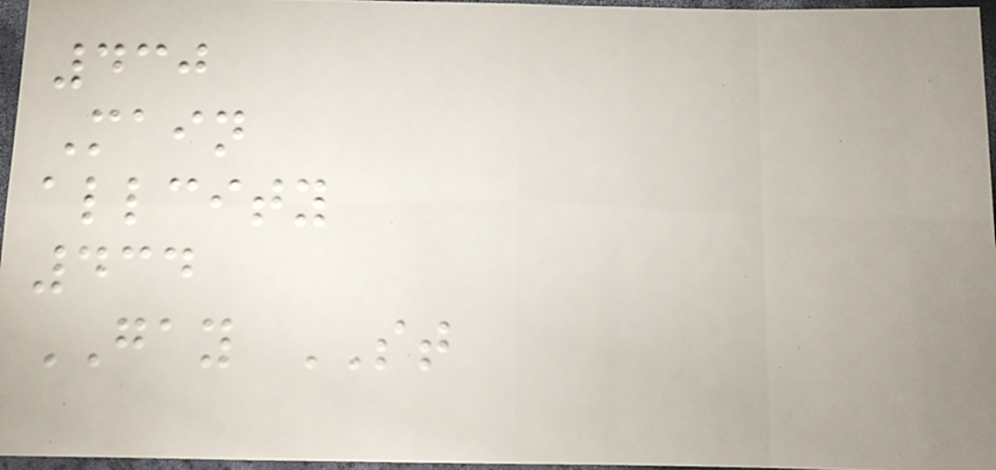430
Main
allcity
434
GAY ST
